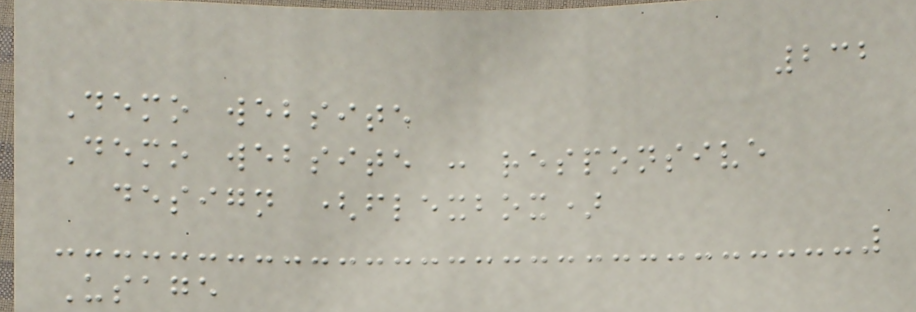232
Demo website
Demo website : responsive
design (flexbox)
Usage
